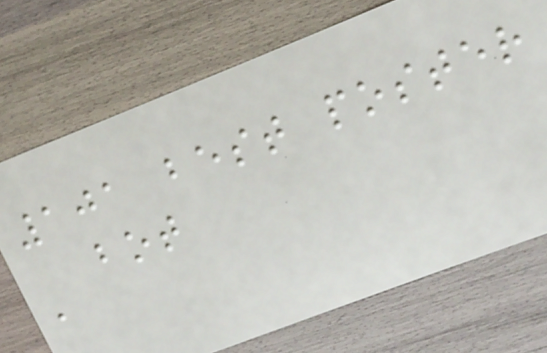101 best poster
bot
a
